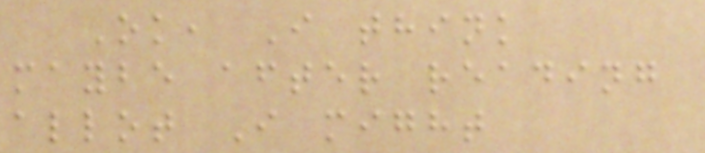Ok, I think
maybe after reading
allot I might
